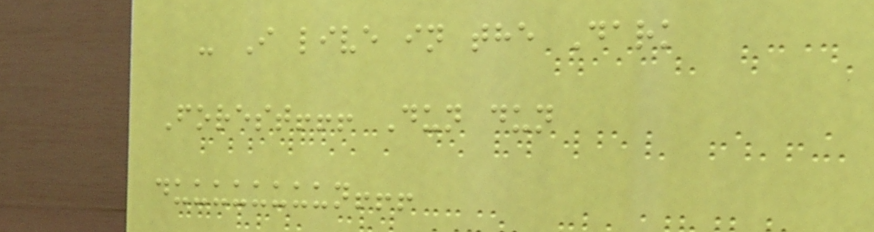- I live in the Dark
Forest!!! Dun dun
duuuuuuuun!!!
